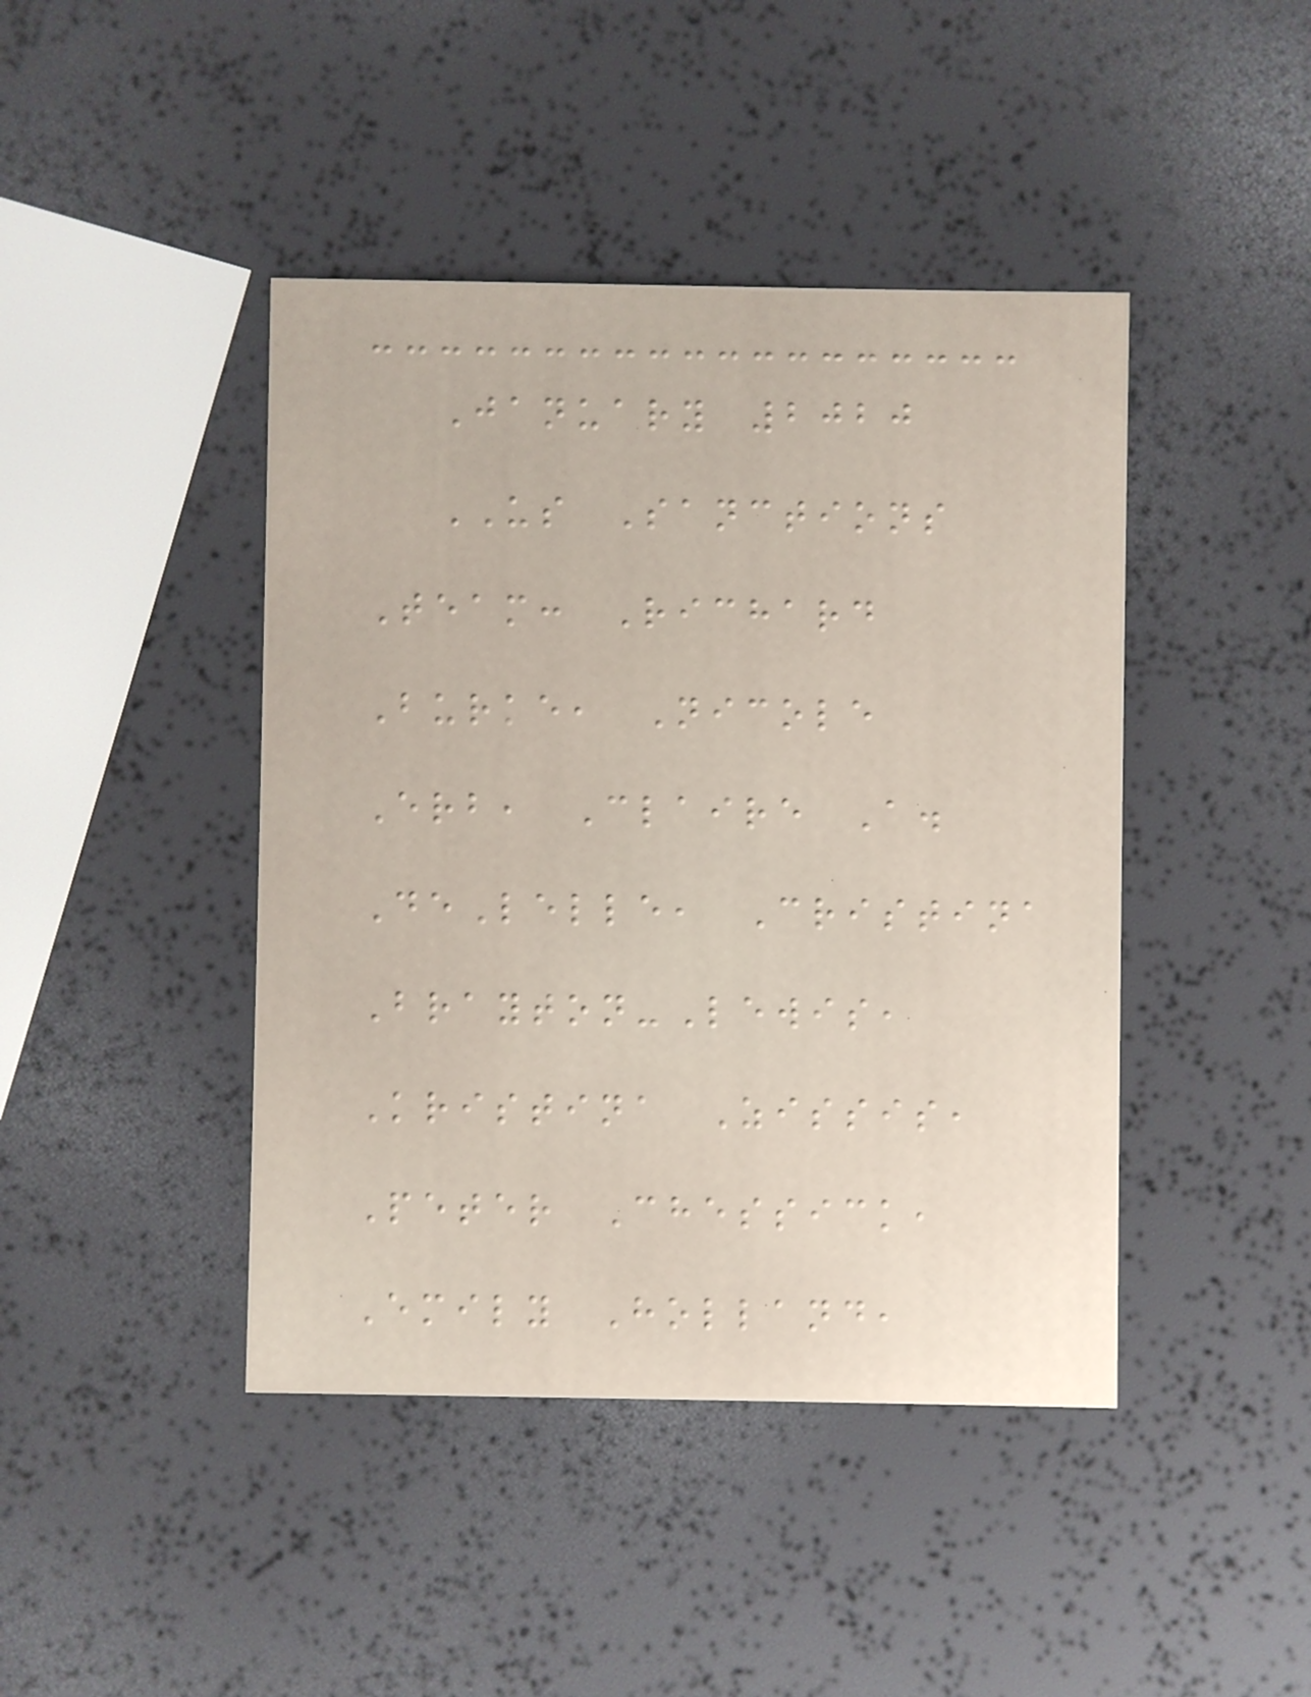January 2020
US Sanctions
Team: Richard
Burke, Nicole
Erb, Claire A.
DeLelle, Cristina
Brayton-Lewis,
Kristina Zissis,
Peter Chessick,
Emily Holland,
